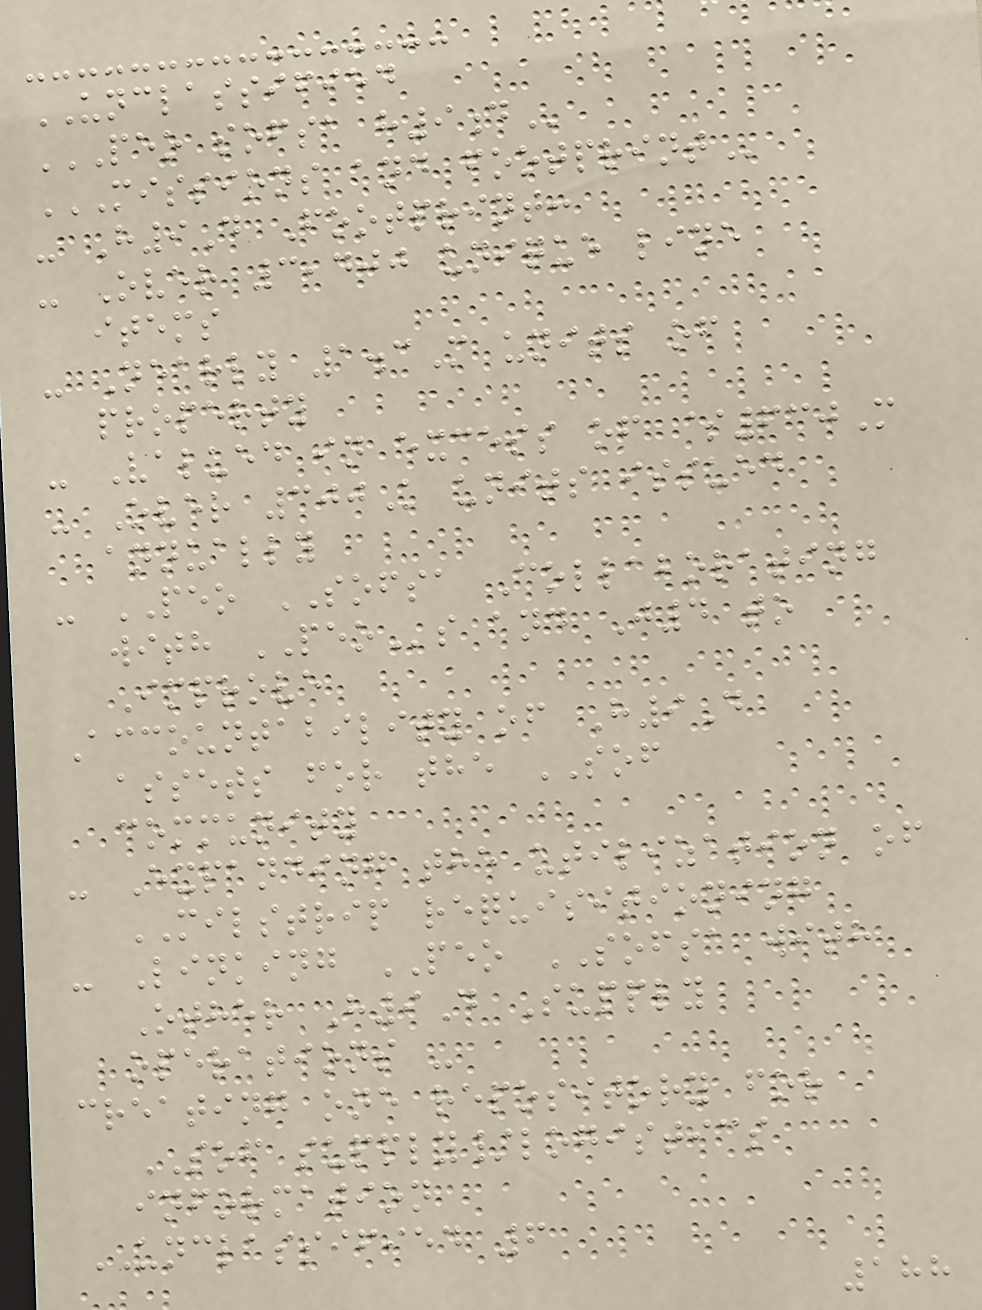UNCLASSIFIED
PEO SOFSA H9D
MISSIONS AND FOOTPRINT
- H9D Footprint:
- Over 3,400 unique line
items
- Nearly 1.3M units of
property
- Valued in excess of $630M
- Over 300K units issued
annually
- PEO SOFSA Collaborating
with PEOs and J4 to
Improve
Accountability of H9D
assets for the SOF
community
- Expanding the utilization of
MILSTRIP requisitioning
- Linking PEO SOFSA with
Other H9D Supply
operations -
creating one repository for
SOF supply/logistics
information
UNCLASSIFIED 6
188
